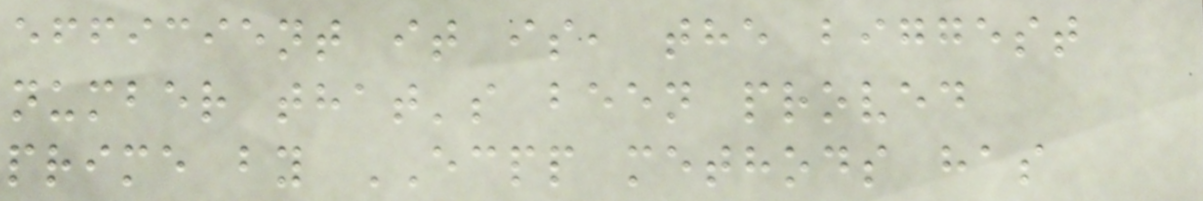efficient it is, the biggest
number that's been proved
prime by ECPP methods has
